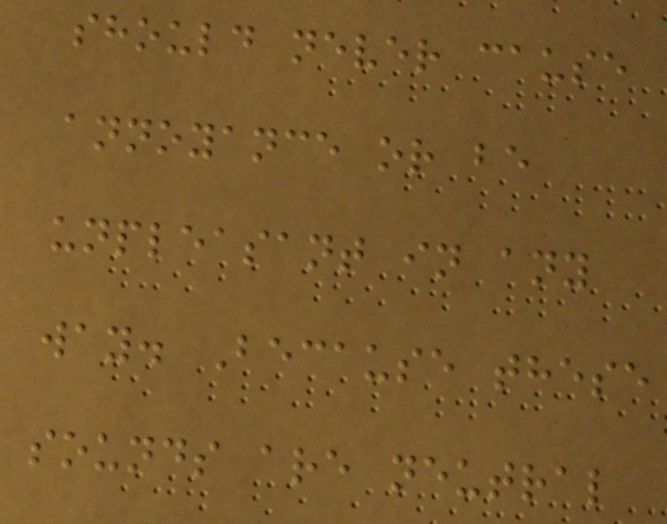should never cause
annoyance or be
unpleasant in any
way. Because these
sounds are neutral
